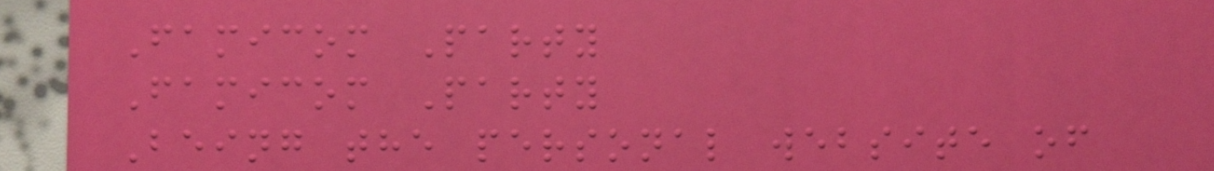Famicom Party
Famicom Party
Being the personal website of
